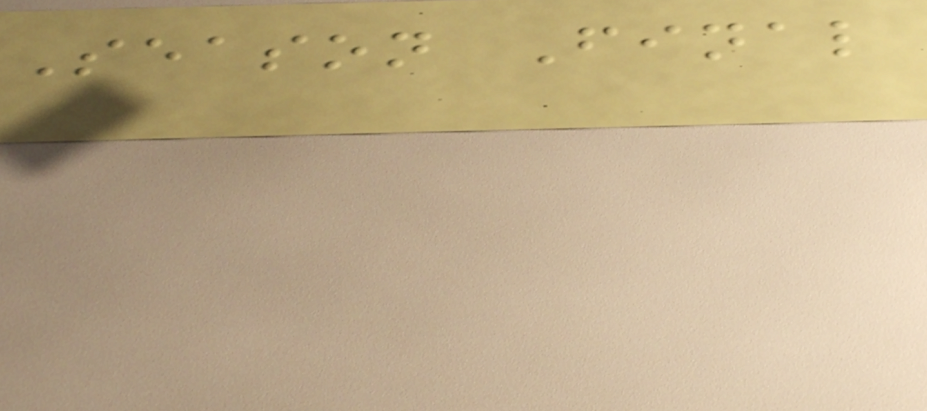Season Final
